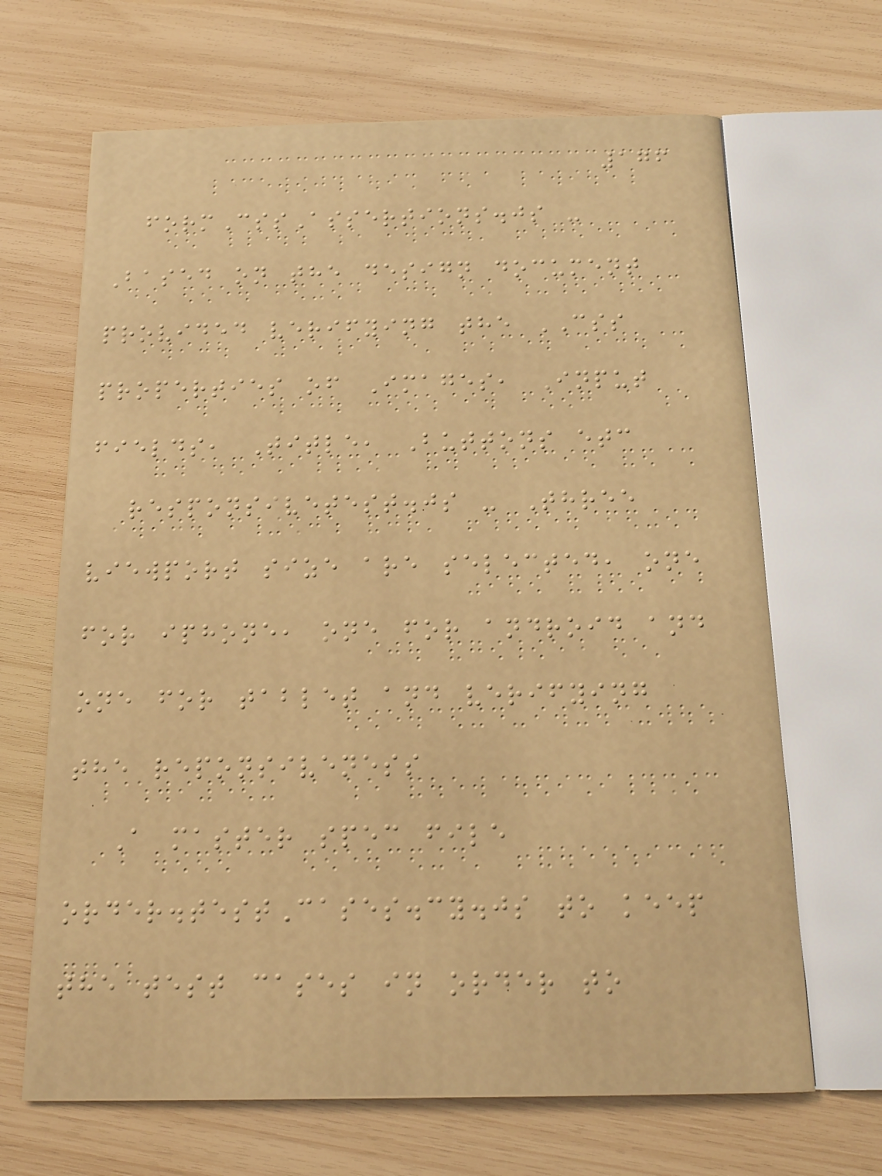176
formCssAssertions.js -
Based on the design document
provided verifying the CSS
properties of Images, Input
fields, Title, Buttons etc
responsivetest.js - Three
viewport size are selected, one
for iphone, one for android and
one for tablet and verifying
the reponsiveness
A master spec file
order.testCases.cy.js to keep
the test cases in order to
